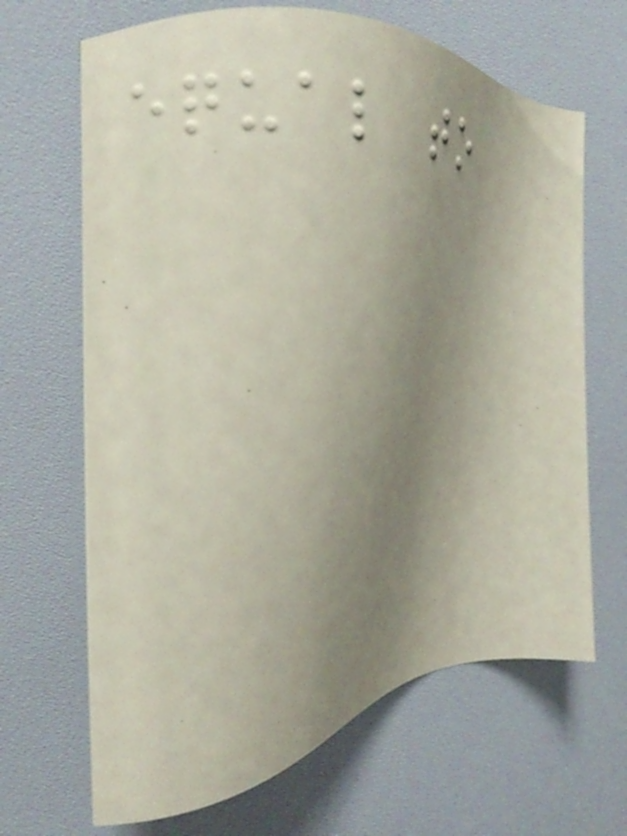equal to
